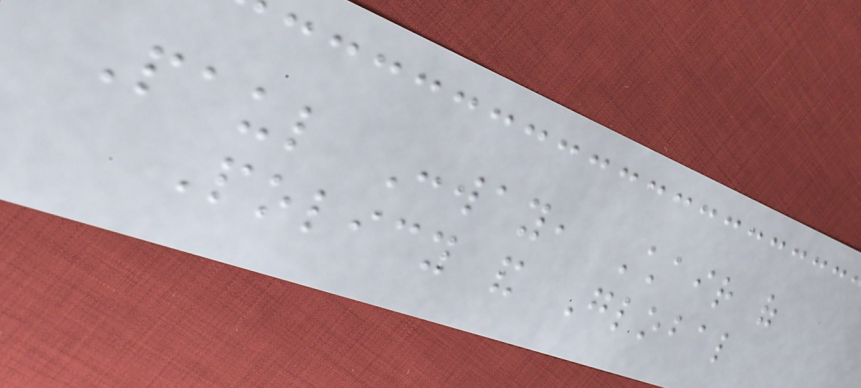Paul Conway, Chair of
Policy and Global
